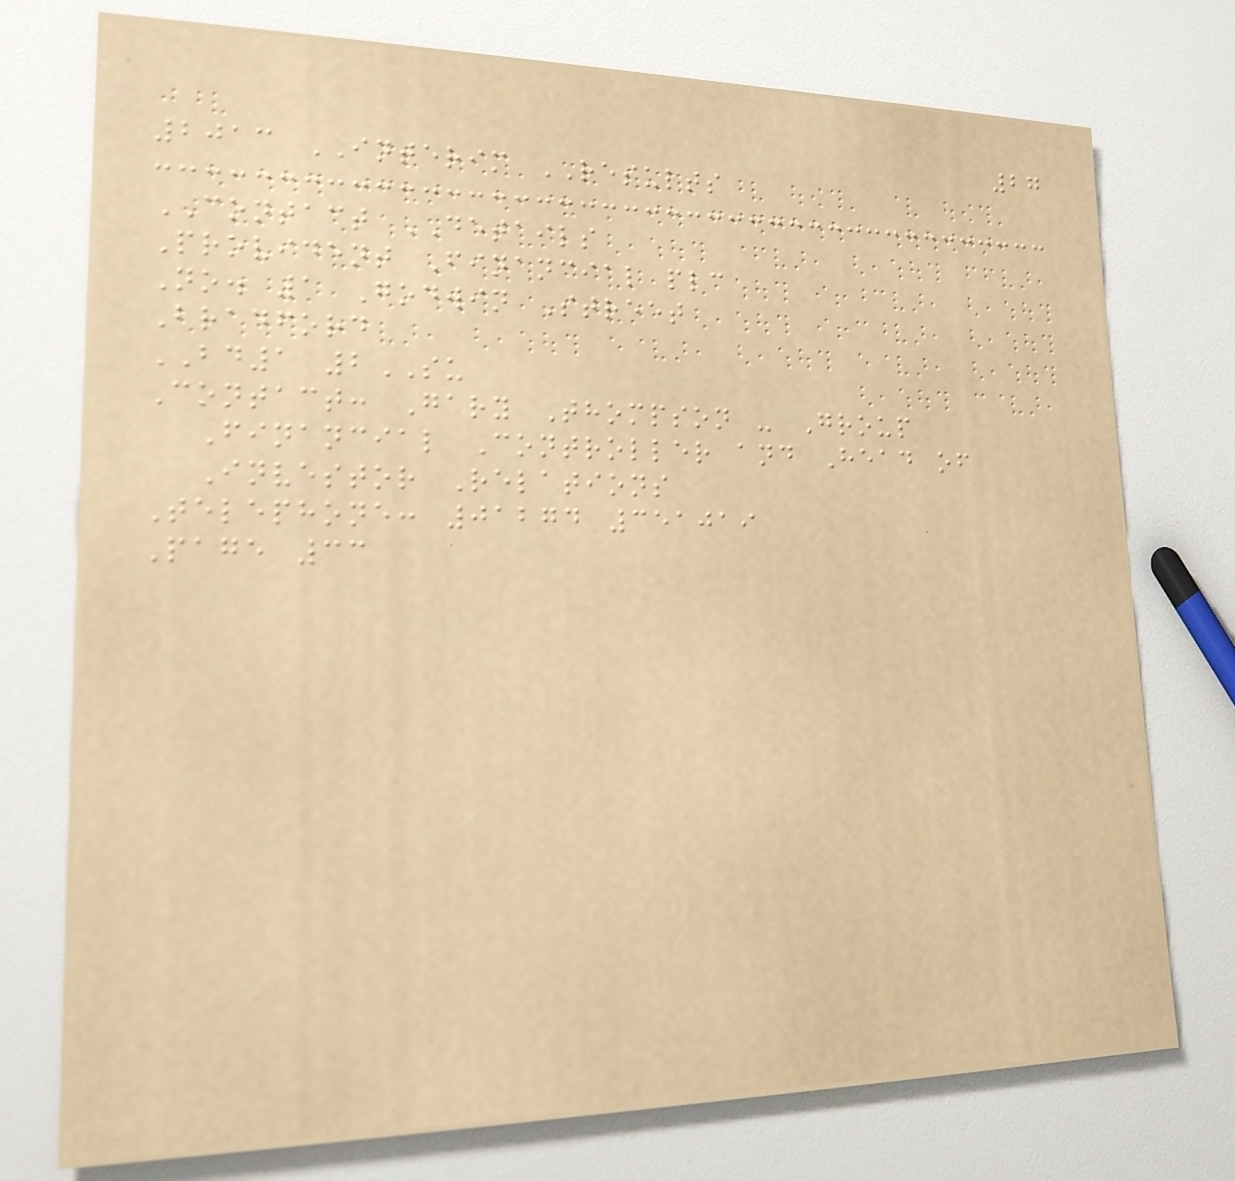27
2013 INTERIM RESULTS
CONTACT DETAILS
Provident Financial plc
No. 1 Godwin Street
Bradford
BD1 2SU
Contact: Gary Thompson - Group
Financial Controller and Head of
Investor Relations
Telephone: 01274 351019
Page 33
